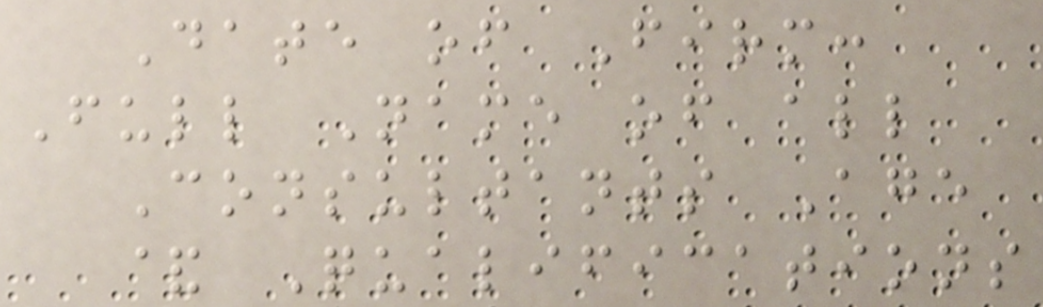Date of Firm:
Full Name of all
Consultants Age
& Qualifications
